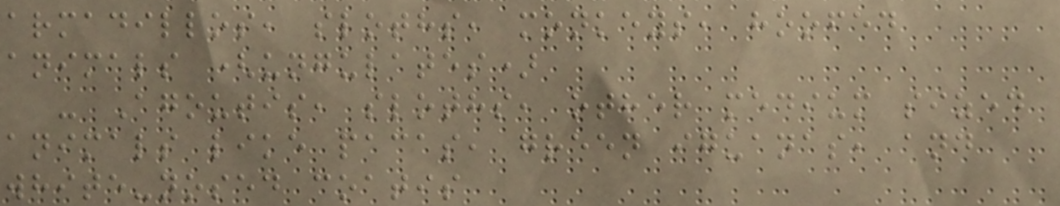armadillos, sloths, monkeys, hoofed
animals (ungulates)
- Agoutis, sloths, other medium sized
animals like pacas, green iguanas, and
white-nosed coatis
